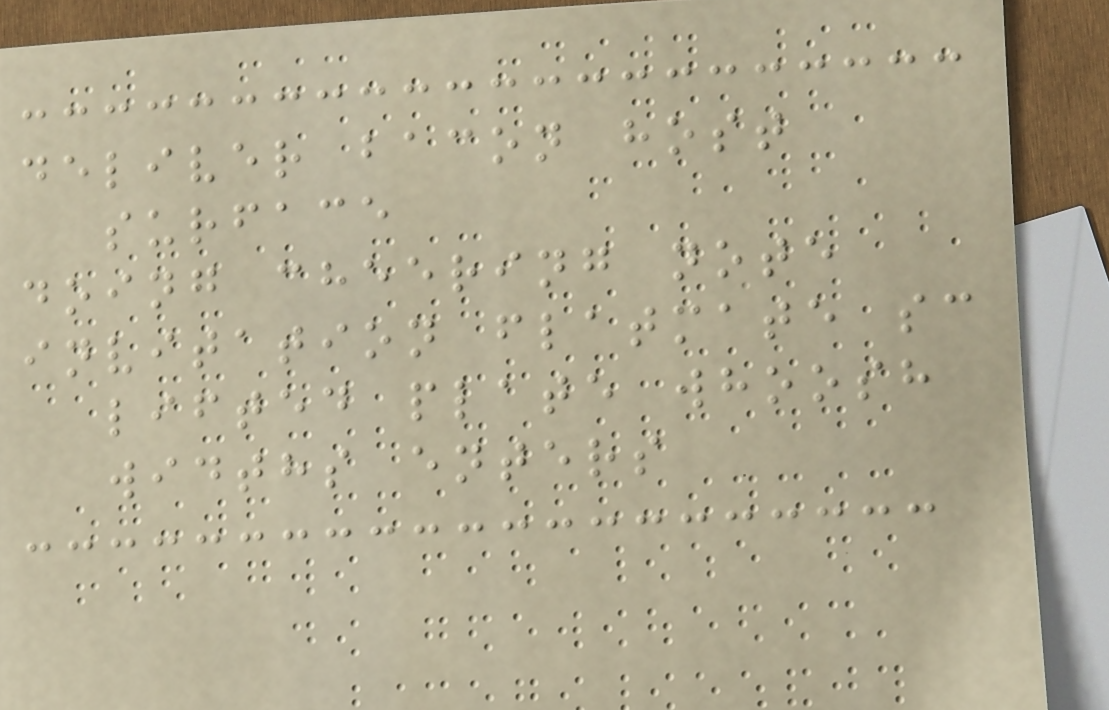deliver bacon host
surface
doing cheering note
invitation flatmate sc
lifted plate whoosh
widths enters
